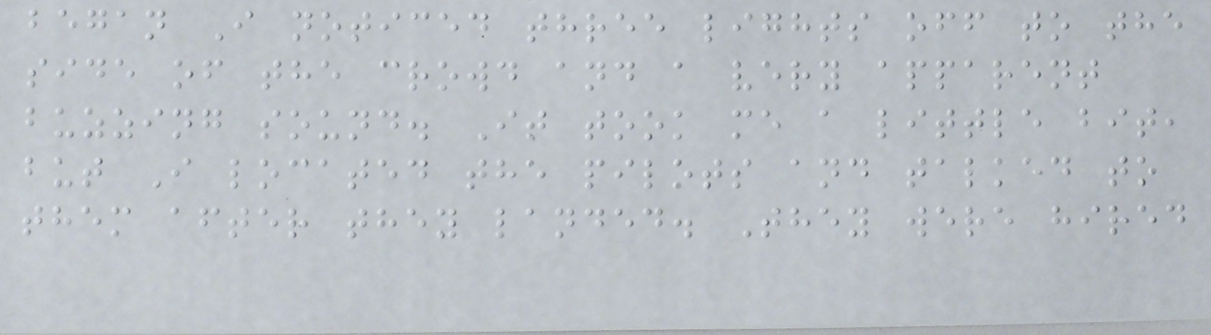began I noticed three lights off to the
side of the crowd and a very apparent
buzzing sound. It took me a little bit,
but I located the pilots and talked to
them after they landed. They were hired
